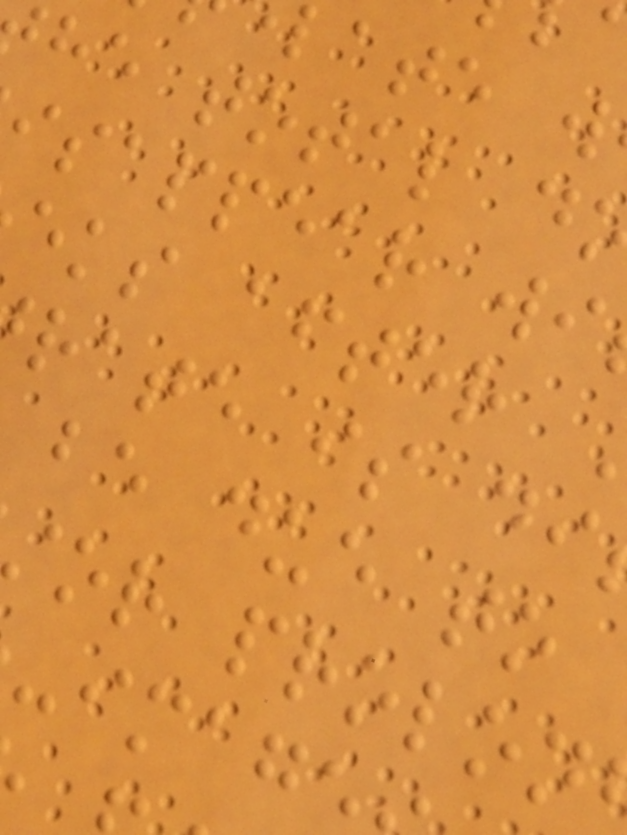he total d
isappear wi
eks after
rate is di
be due to
or prolon
